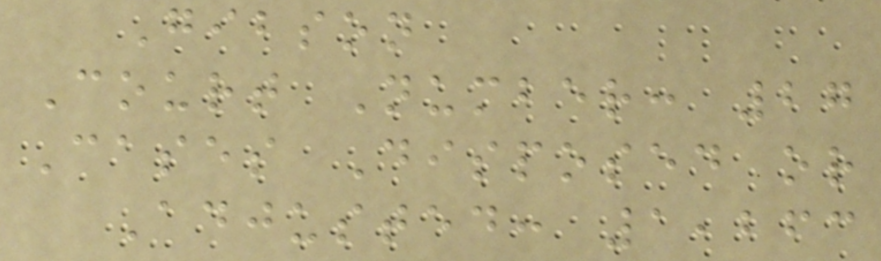Gibson
Court Number: 27
Cases Disposed or
Adjusted: 1,263
